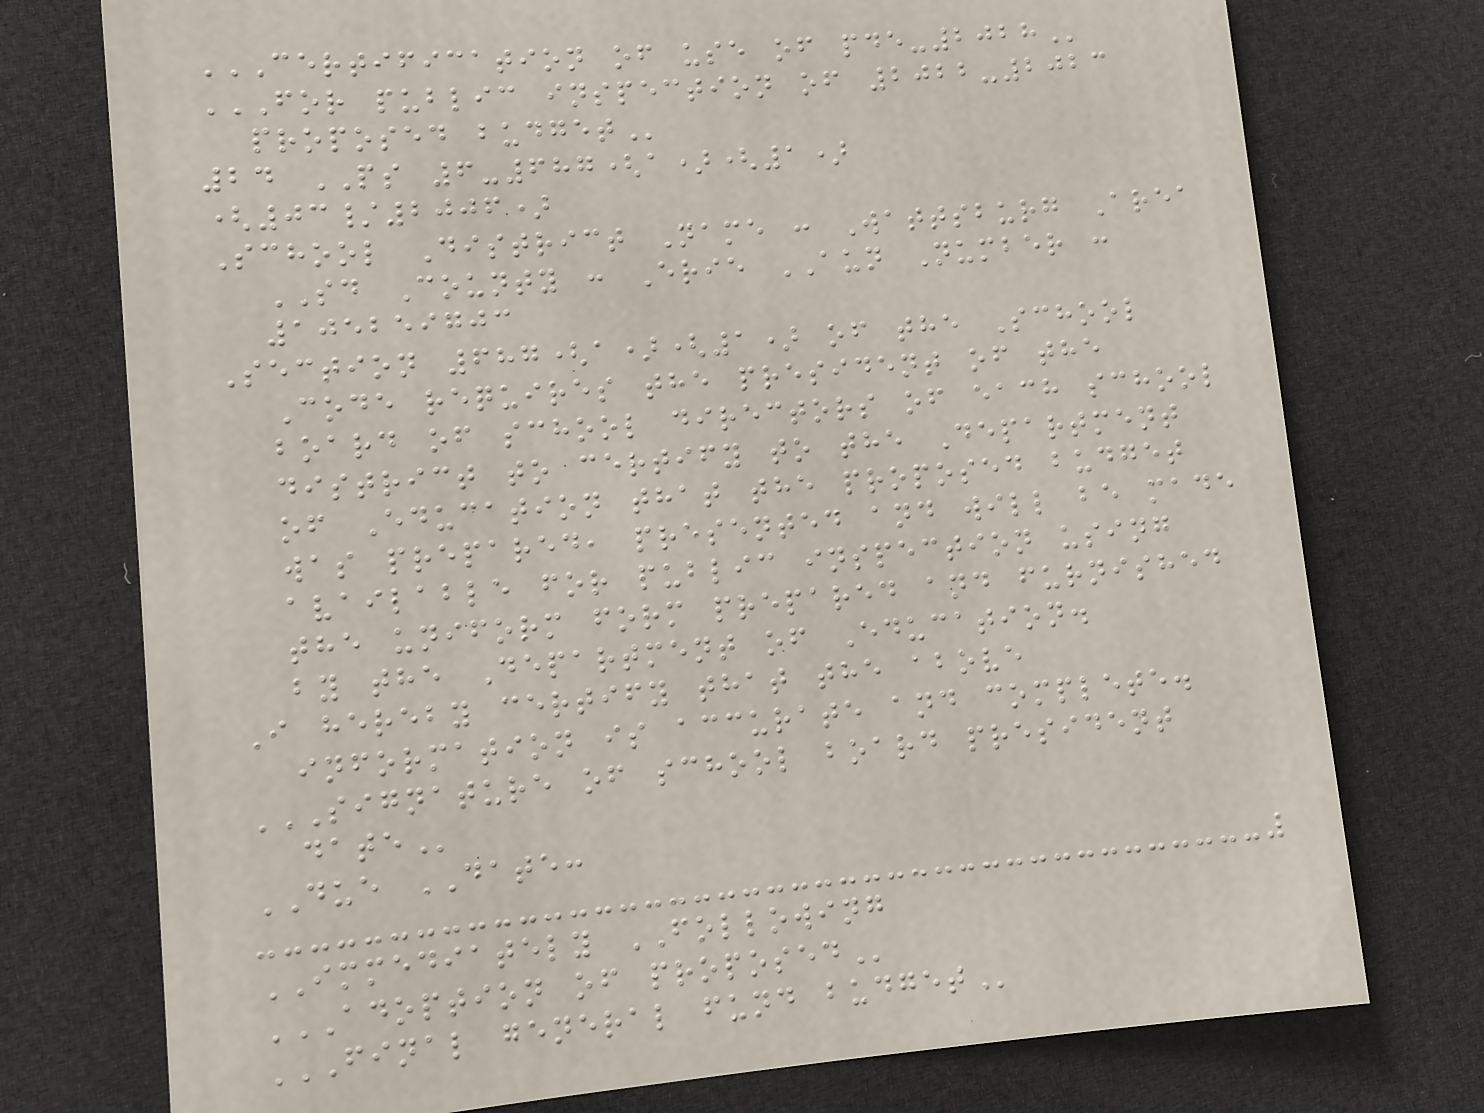CERTIFICATION OF USE OF PDE-2028
FOR PUBLIC INSPECTION OF 2022-2023
PROPOSED BUDGET
24 PS 6-687(a)(1)
(03/2006)
School District Name : Wattsburg Area
SD County : Erie AUN Number :
105259703
Section 687(a)(1) of the School
Code requires the president of the
board of school directors of each school
district to certify to the Department
of Education that the proposed budget
was prepared, presented and will be made
available for public inspection using
the uniform form prepared and furnished
by the Department of Education.
I hereby certify that the above
information is accurate and complete.
SIGNATURE OF SCHOOL BOARD PRESIDENT
DATE
DUE DATE:
IMMEDIATELY FOLLOWING
ADOPTION OF PROPOSED
FINAL GENERAL FUND BUDGET
